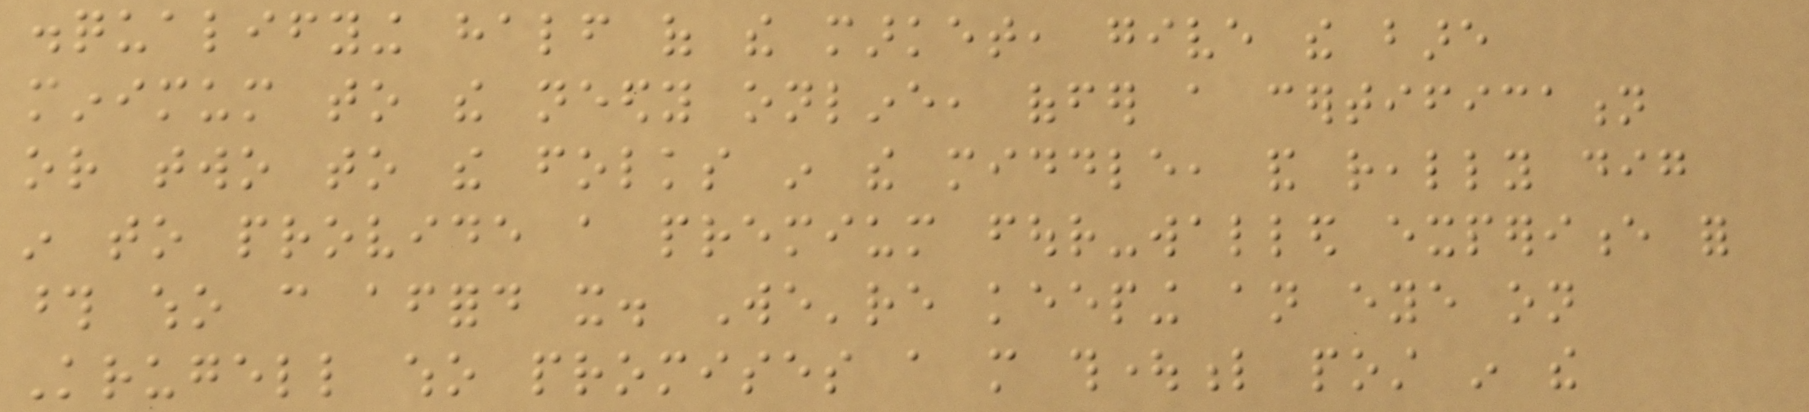disqualifying half of the market, give the bare
minimum to the needy online, offer a certification
or two to the folks in the middle, and really dig
in to provide a premium four-walled experience for
those who can afford it. We're keeping an eye on
Krugell who promises a more thoughtful post in the
